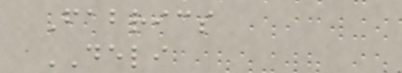Fabrics
DELI
